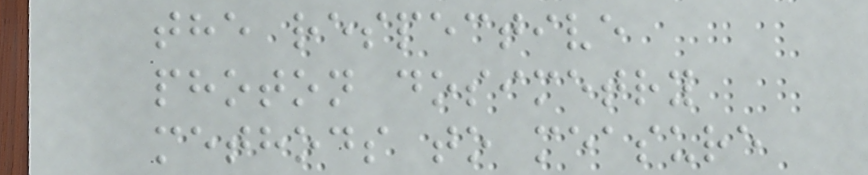the respective
photon dosimetry
methods to measure
